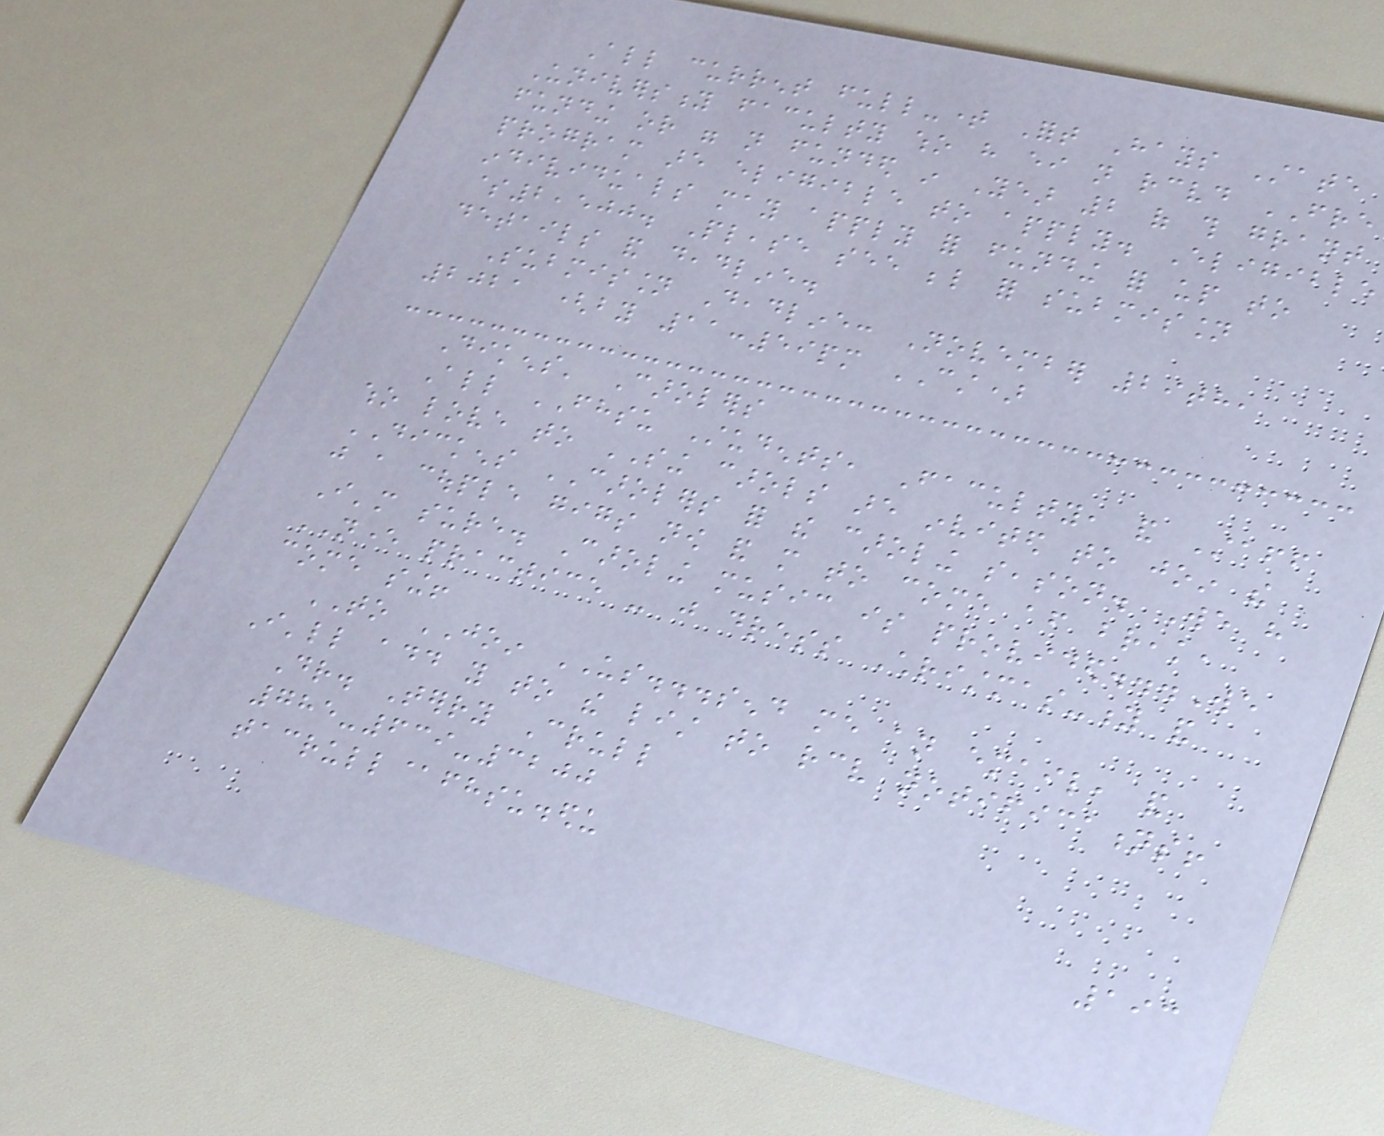All current full-time Fort Hays State
University faculty who have either not received FRE
funding or were not funded in Year 2 of this grant
program are eligible to apply. Eligible
individuals may apply for funding for up to
$2,500. Please see below for submission
details and deadline.
Submission Deadline: November 29th,
2021 (by 11:59pm CST)
Dikens' Carolers
All FHSU Students, Faculty, and Staff
who love to SING carols are invited to join the
DICKENS CAROLERS for the caroling season. We have
just a couple gigs now and more to come after break,
I'm sure. Caroling music is provided...We
NEVER practice - just dress Christmas-y and
come sing!
TO JOIN US...send me an email, and
I'll add you to the list to receive notifications!
Dr. Terry Crull
785-639-3200
tacrull@fhsu.edu
193
